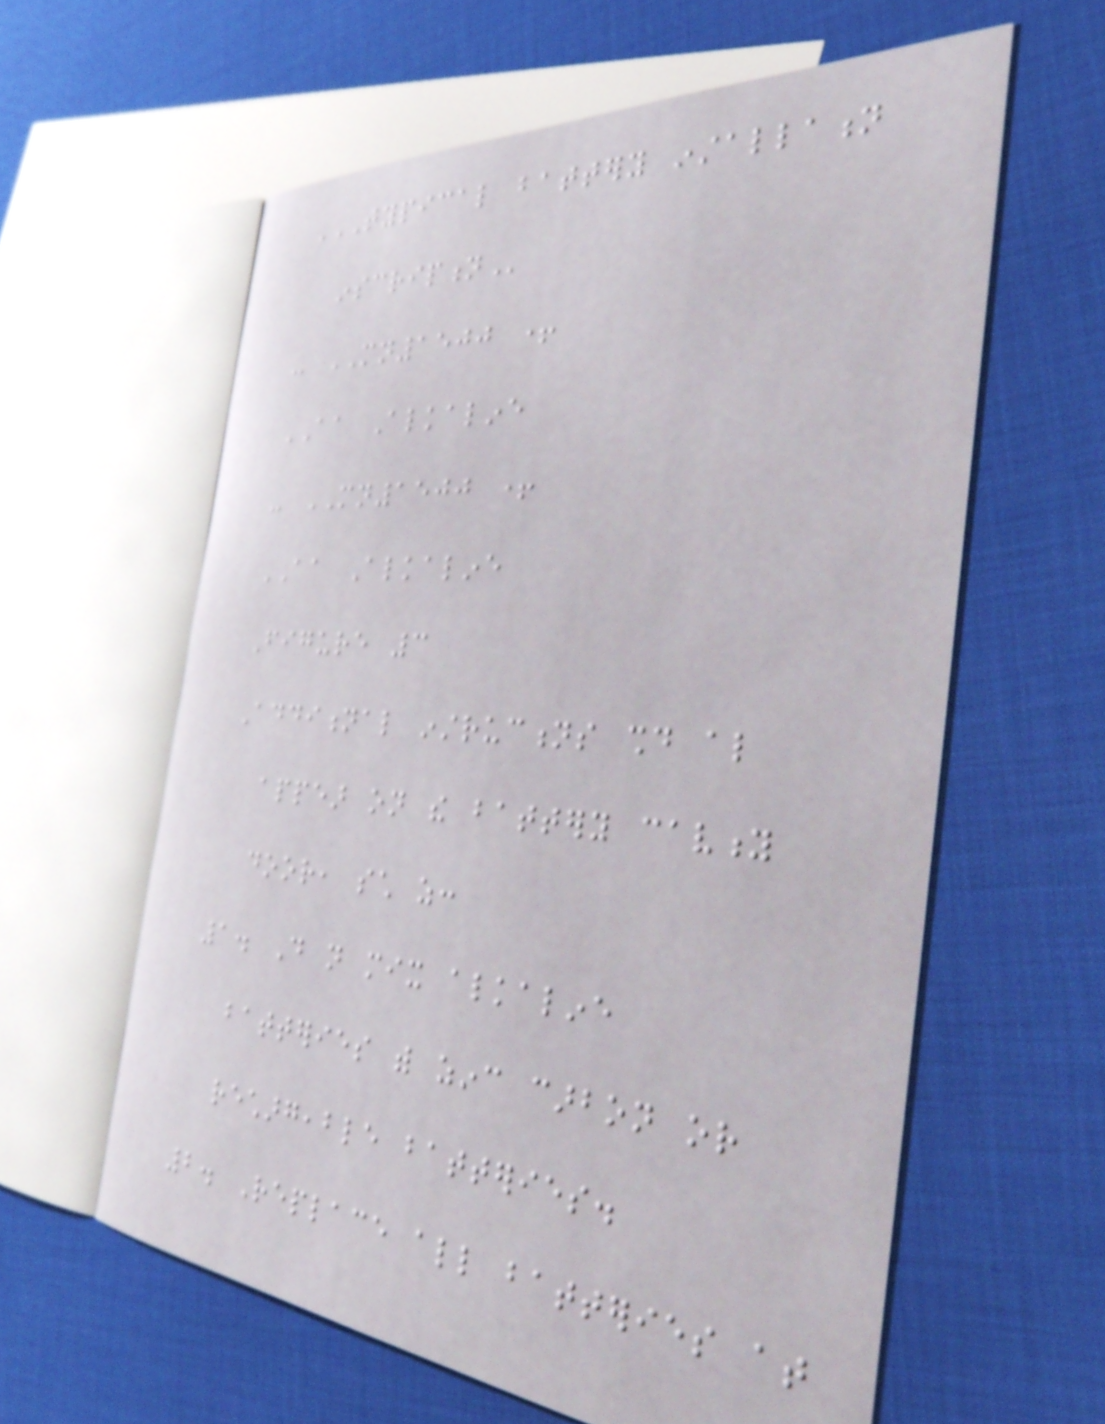TYPICAL BATTERY INSTALLATION
INSCRIPTION
- MN1500 +
AA Alkaline
- MN1500 +
AA Alkaline
Figure 3
Additional instructions should also
appear on the battery cavity
door, such as:
1. Do not mix alkaline
batteries with zinc carbon or
rechargeable batteries.
2. Replace all batteries at
